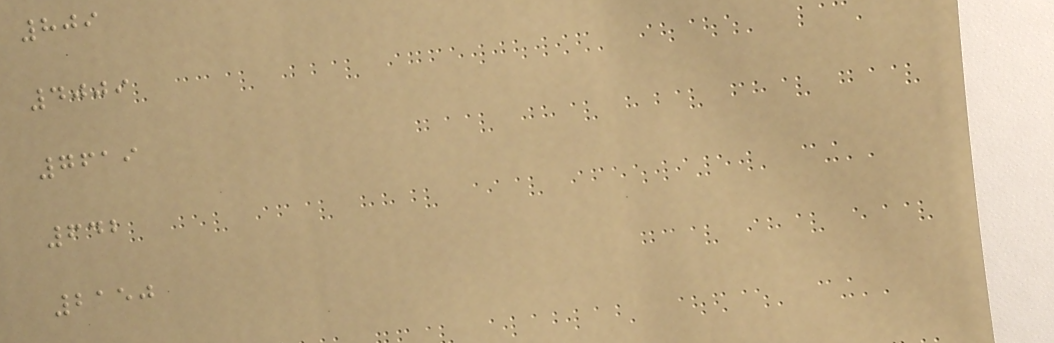809
4009
7619
642
2150
